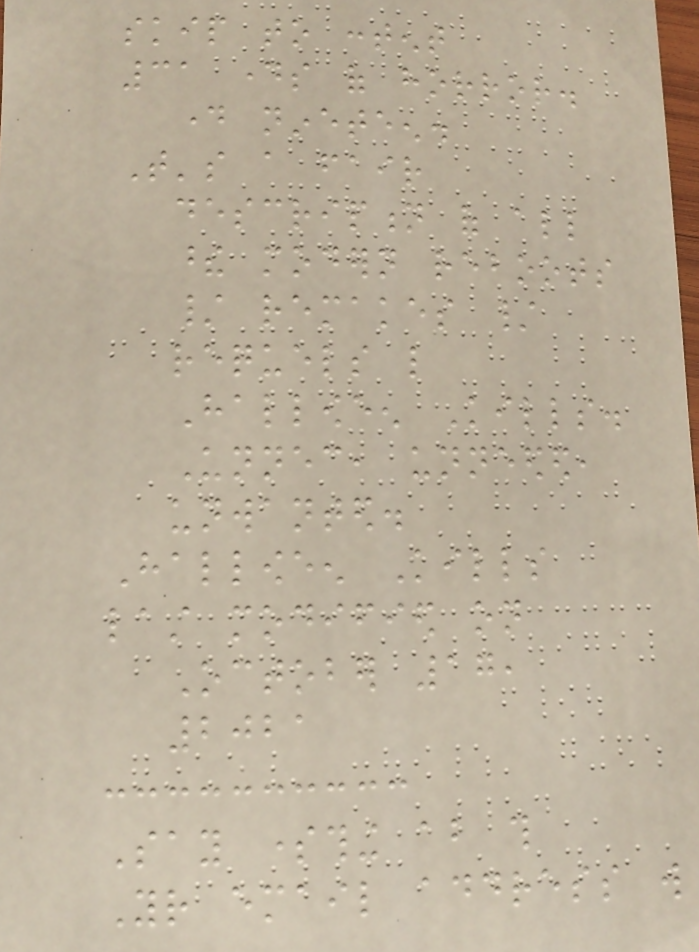skip to content
31 days of horror.
day nineteen.
That's a fair
description of all
these modern reboots
/ remakes /
requels like
Halloween Kills.
Unnecessary, unneeded,
unwanted.
Halloween Kills
last modified on
October 17,
2021
Say something about this
Your email address will
